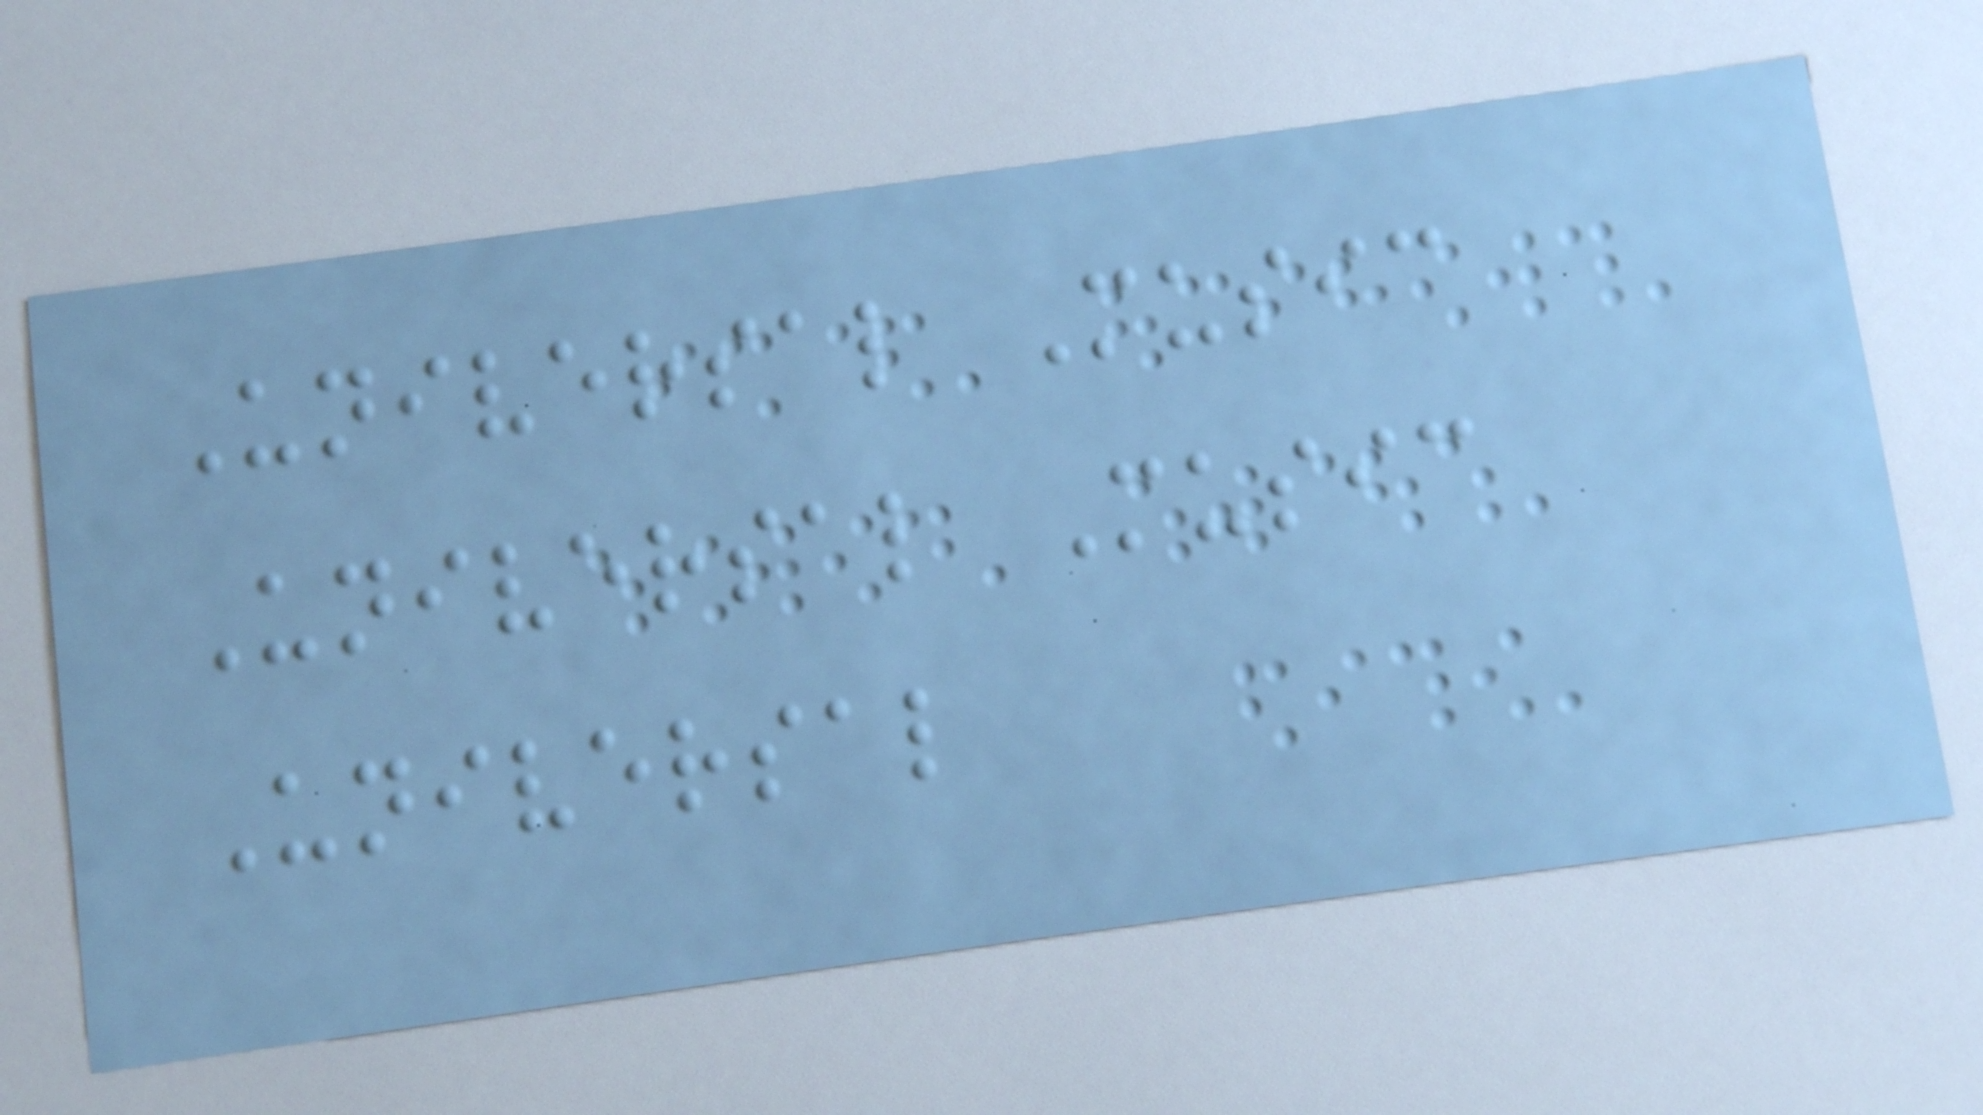Universal Music
Universal Music
Universal
